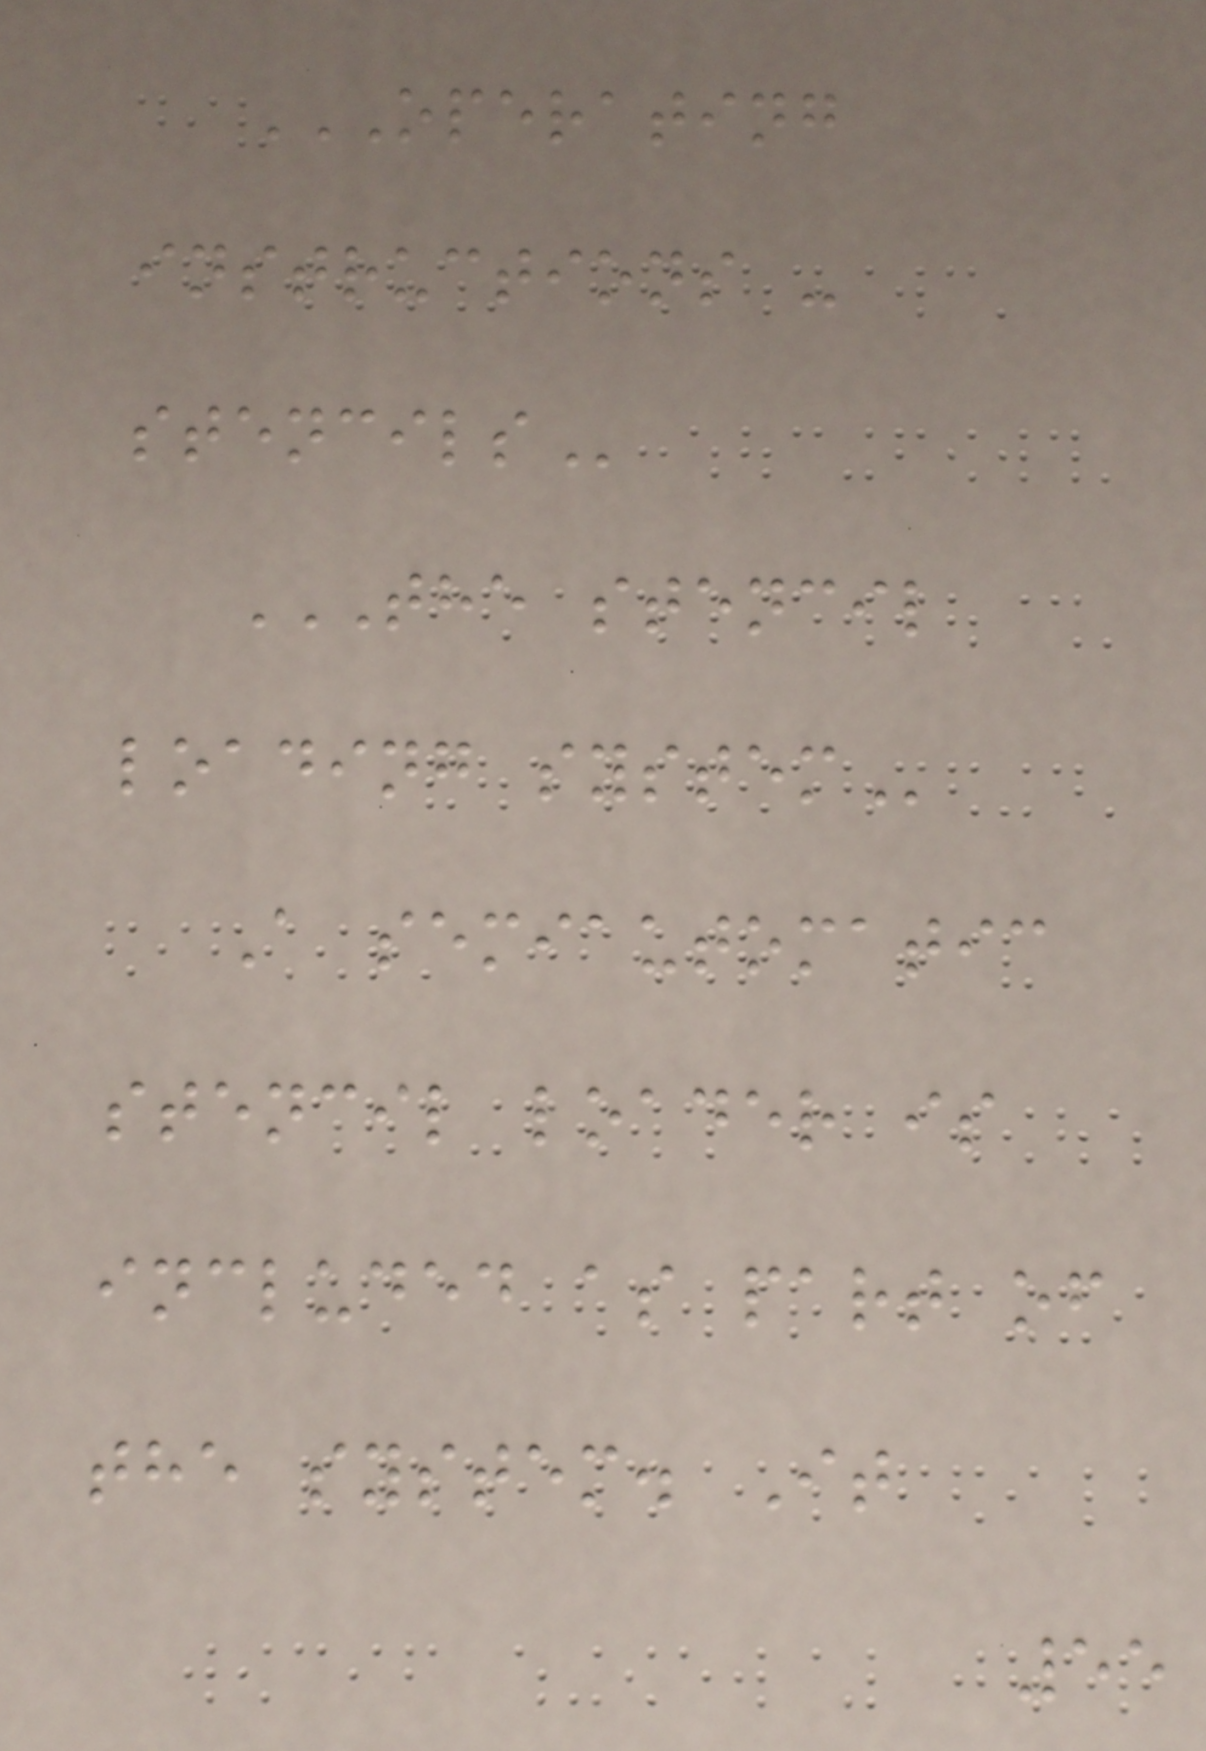OPERATING
INSTRUCTIONS -
STENCILS
THE STENCIL
LOADING SYSTEM
A semiautomatic
stencil loader is
included as part of
the system. It
55
